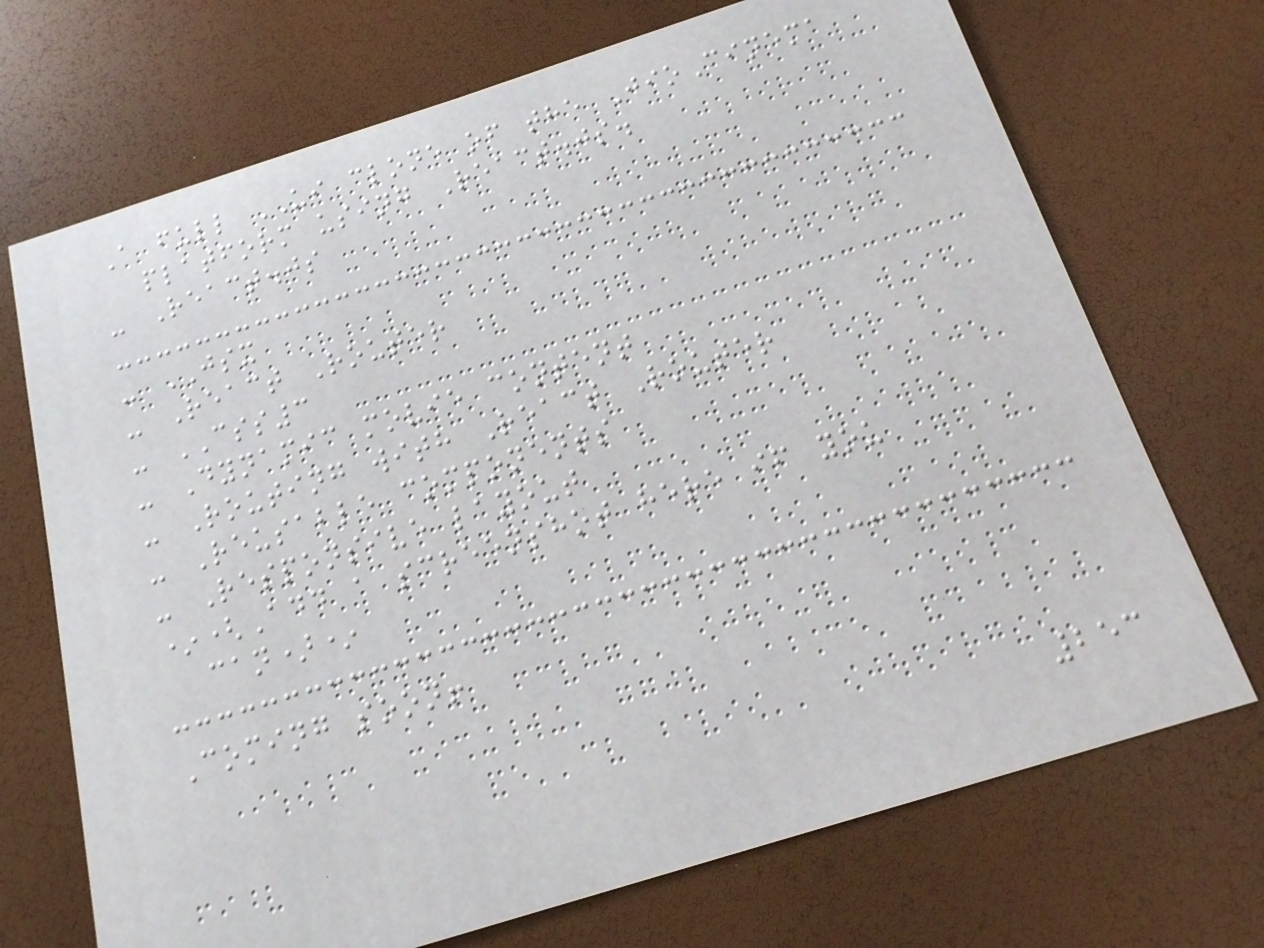A full UI clone of the JioCinema
platform using React.js.
- React.js
- JSX
- React Router
- CSS3
- Dynamic movie content
- Routing with React Router
- Reusable components
- Responsive layout
*(Add a screenshot here if you
can)*
Coming soon!
253
